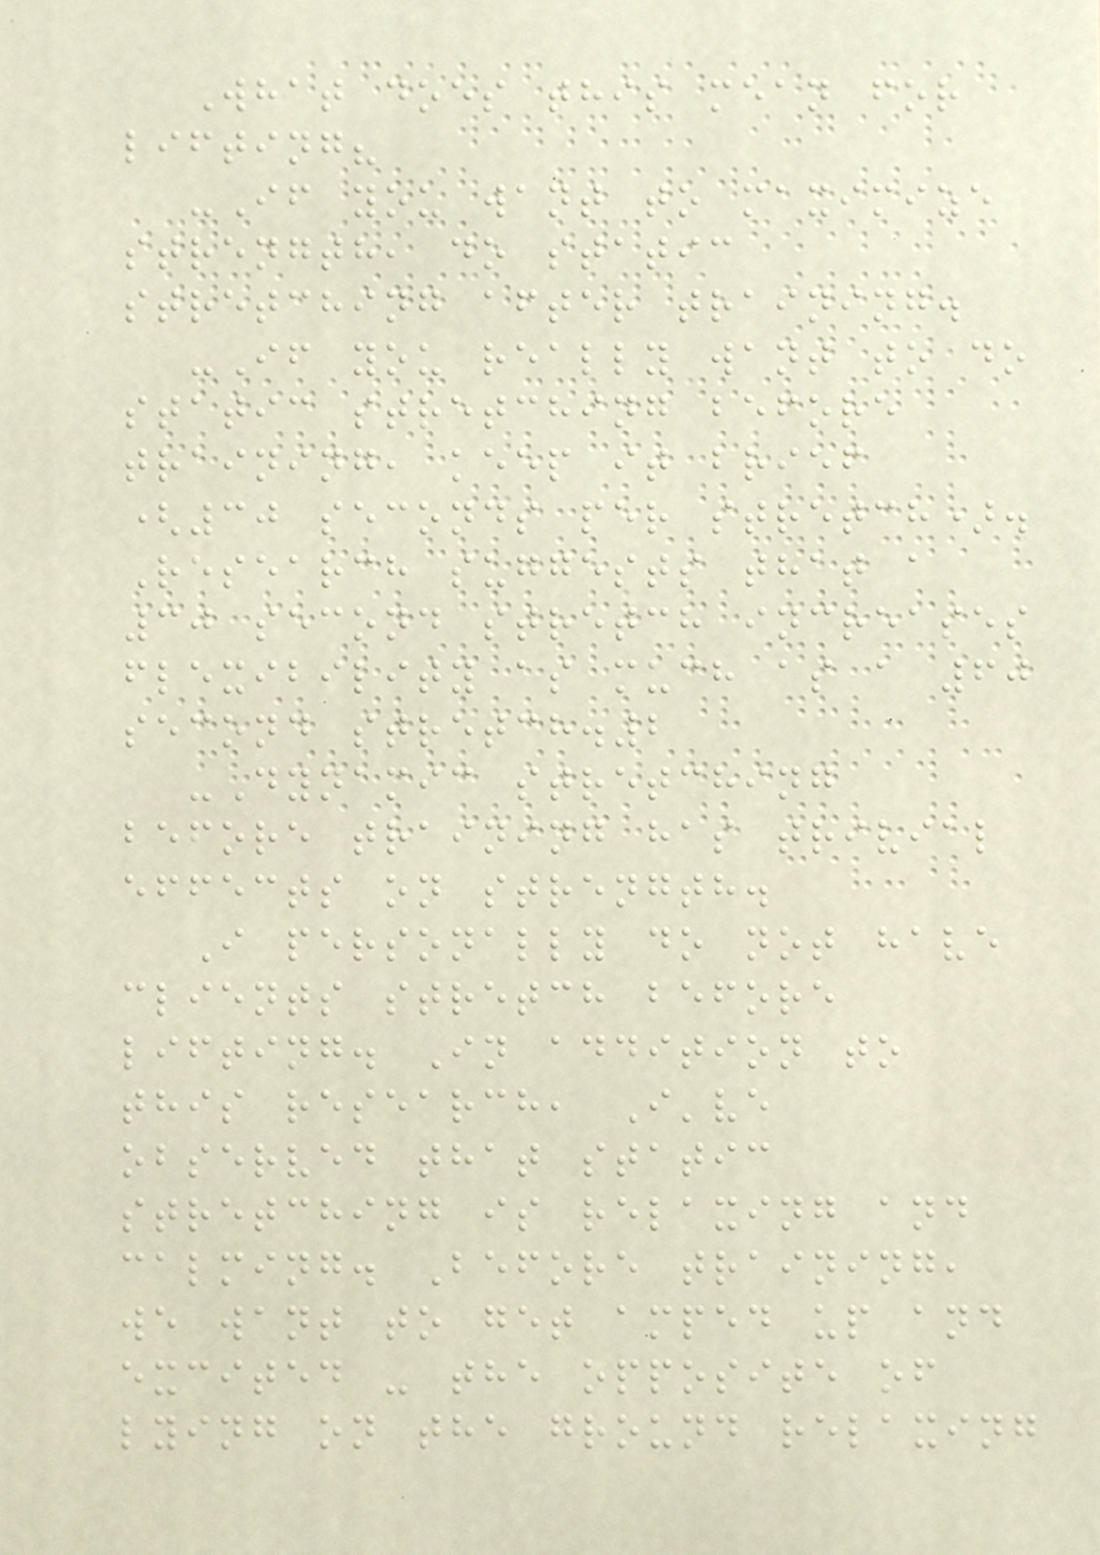What does this mean for
lifting?
-If you want to maximize
strength, do static
stretching after training.
-If you really want to do
static stretching before
training, keep it brief
(30 seconds per stretch).
Research suggests that a
30 second stretch increases
flexibility as much as a 60
second stretch.2
-Dynamic stretching
before training has trivial
effects on strength.
I personally do not have
clients stretch before
lifting. In addition to
this research, I've
observed that static
stretching is relaxing and
calming. Before training,
we want to get amped up and
excited - the opposite of
lying on the ground relaxing
